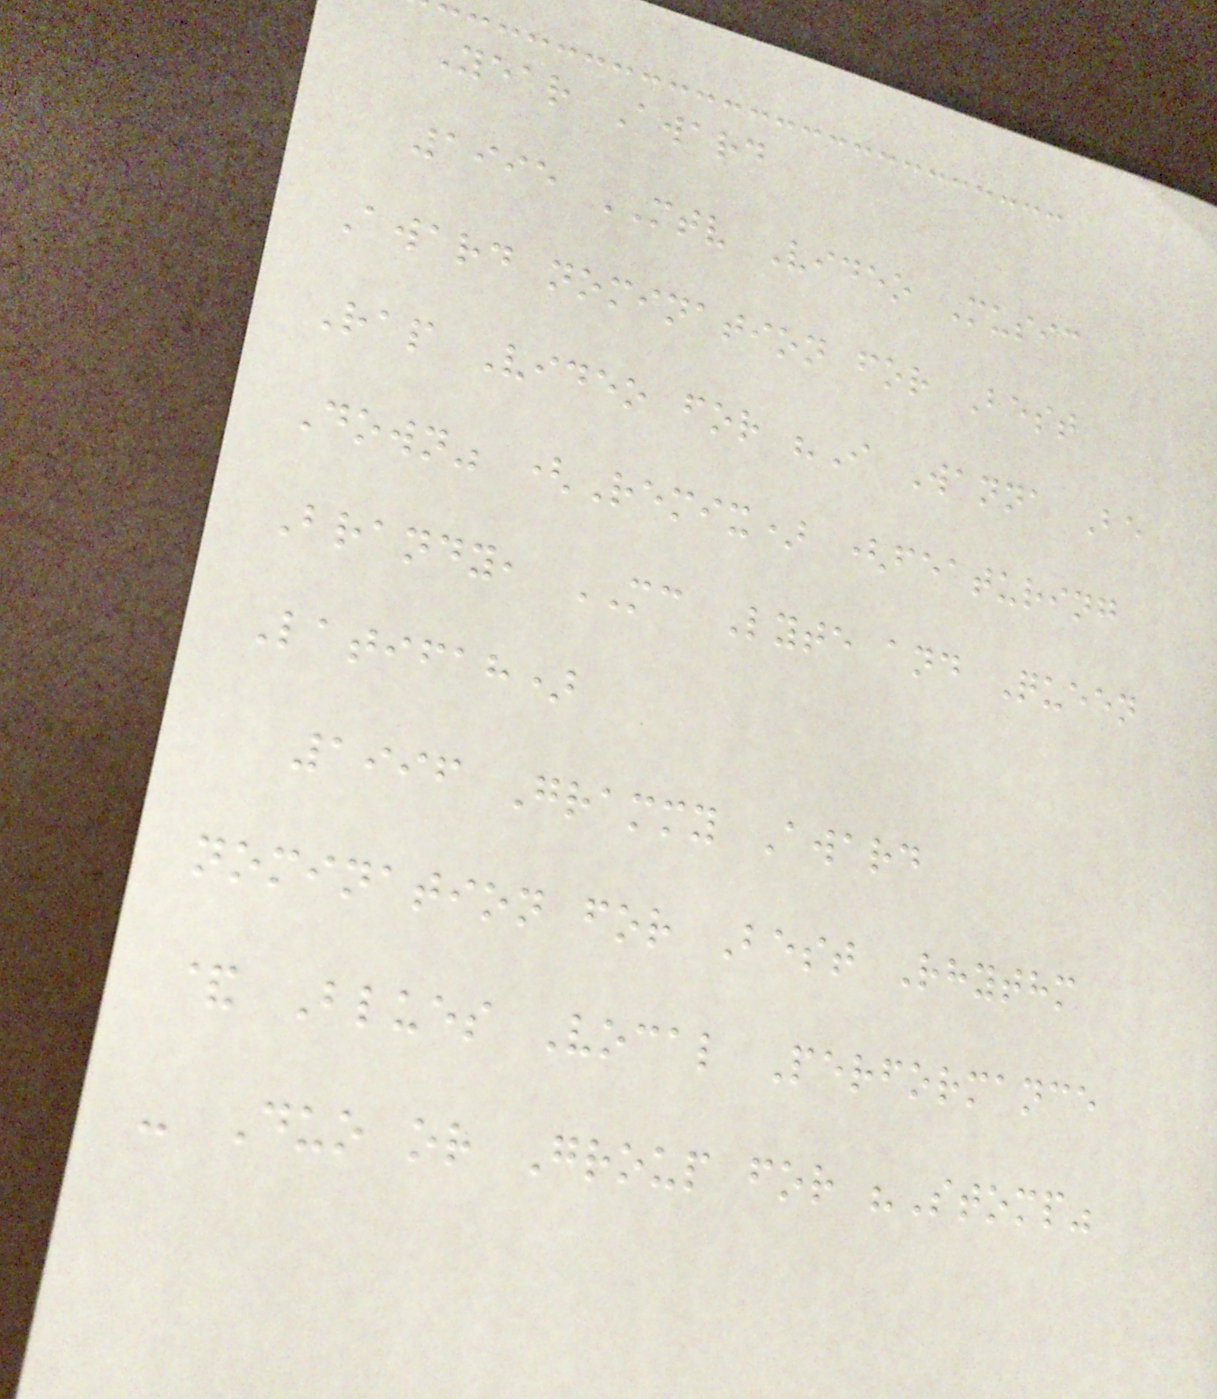Year Award
1995 MTV Video Music
Award nomination for Best
Rap Video for "I Wanna Be
Down" (Remix) (featuring
Brandy, MC Lyte and Queen
Latifah)
1996 Grammy Award
nomination for Best Rhythm
& Blues Vocal Performance
- Duo or Group for "Stomp"
